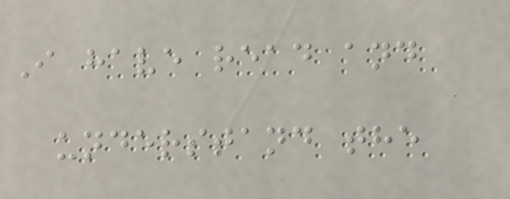I have read and
understand the
